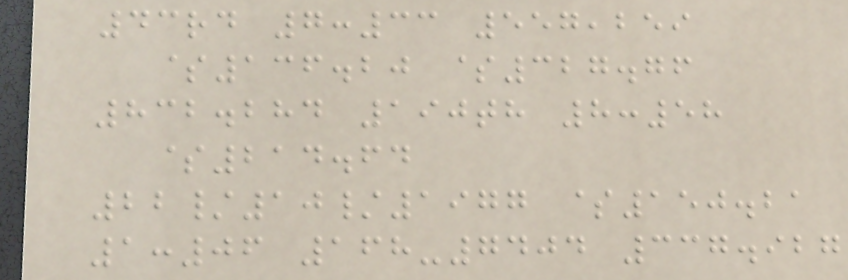43rd 7:33 557,259
$136.20 $327.76
832.284 190th 8:58
$214.64
22/10/1977 $150.21
1:06 168-7404 337.927
